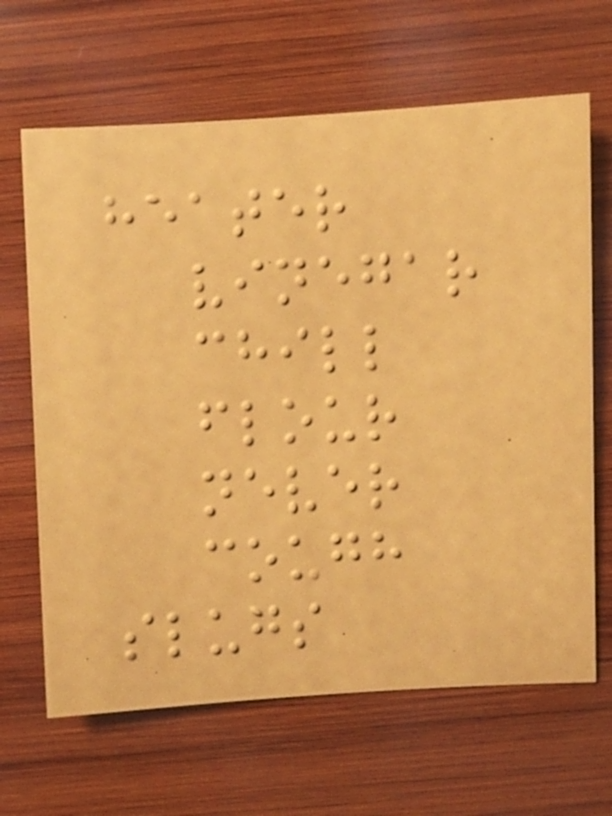heater
vinegar
chill
flour
never
cough
slugs
